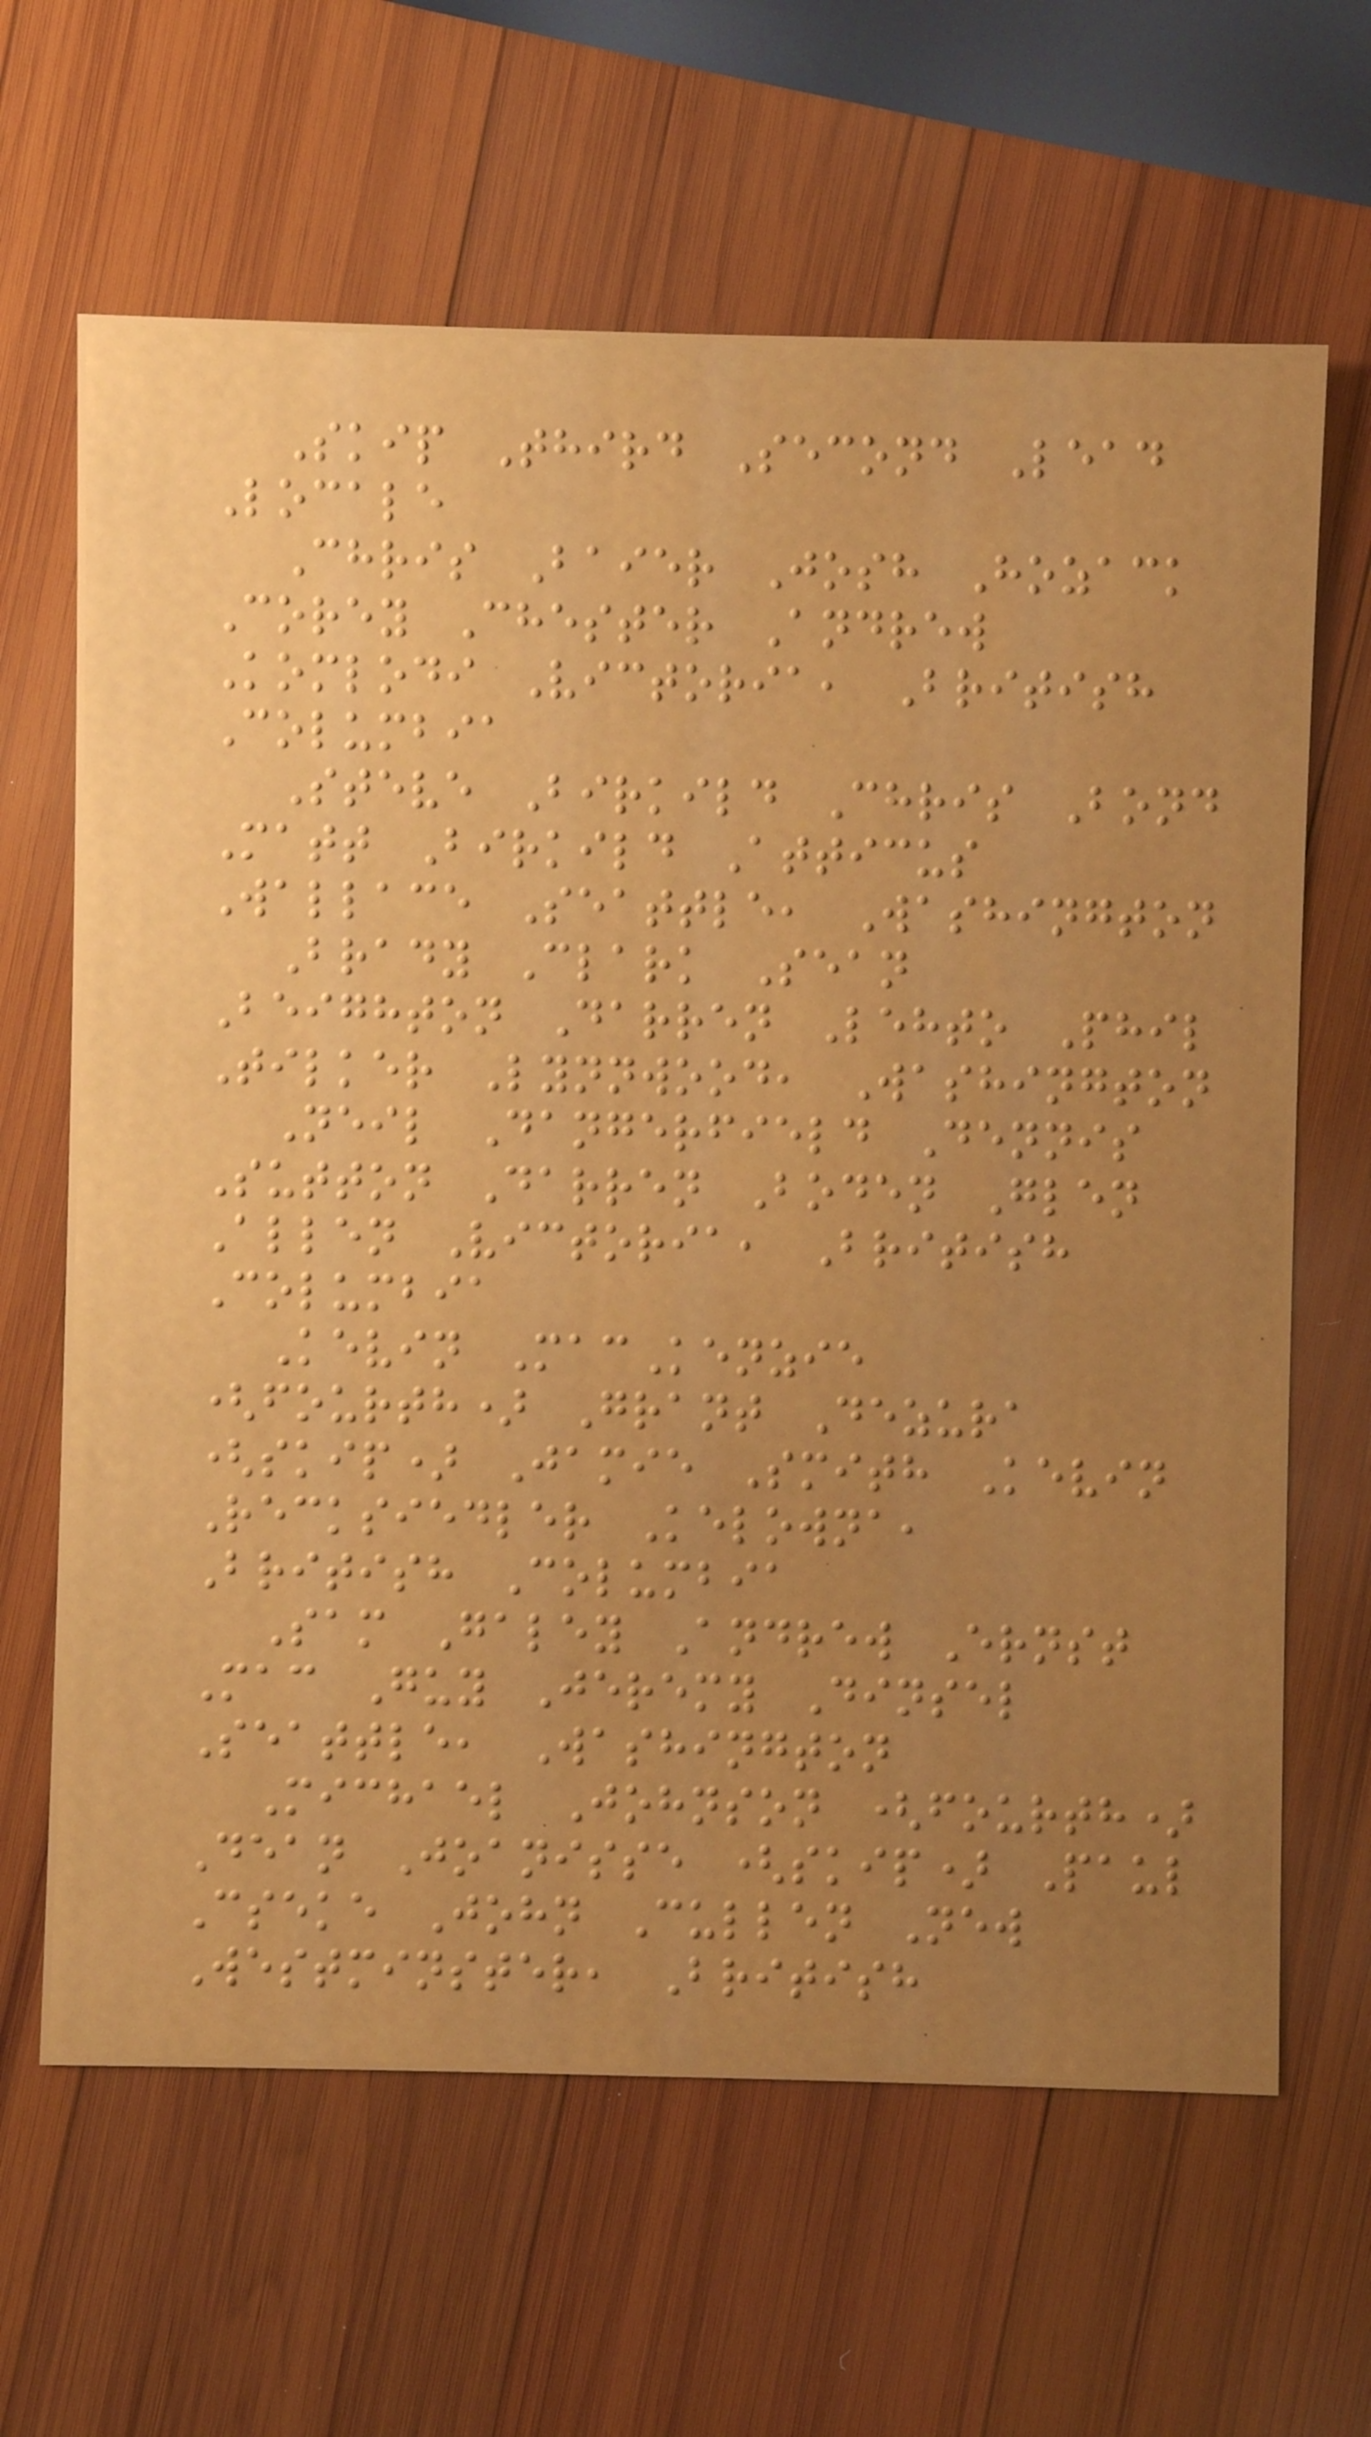Skip Third Second Lead
Locale
Chris Baier Josh Hozack
Corey Chester Andrew
Komlodi Victoria, British
Columbia
Steve Birkild Chris Bond
Matt Birkild Atticus
Wallace Seattle, Washington
Brady Clark Sean
Beighton Darren Lehto Phil
Tilker Lynnwood, Washington
Neil Dangerfield Dennis
Sutton Darren Boden Glen
Allen Victoria, British
Columbia
Kevin MacKenzie
(fourth) Grant Dezura
(skip) Jamie Smith Kevin
Recksiedler Kelowna,
British Columbia
Sam Galey Andrew Ernst
Mac Guy Jeremy Dinsel
Seattle, Washington
Michael Johnson (fourth)
Dean Joanisse (skip) Paul
Cseke John Cullen New
Westminster, British
